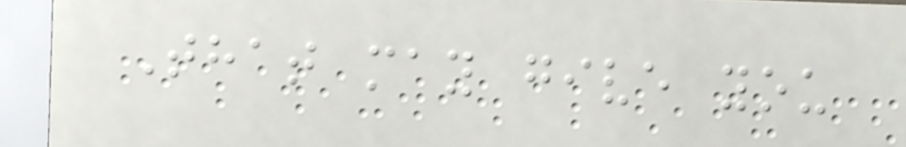That may give you
